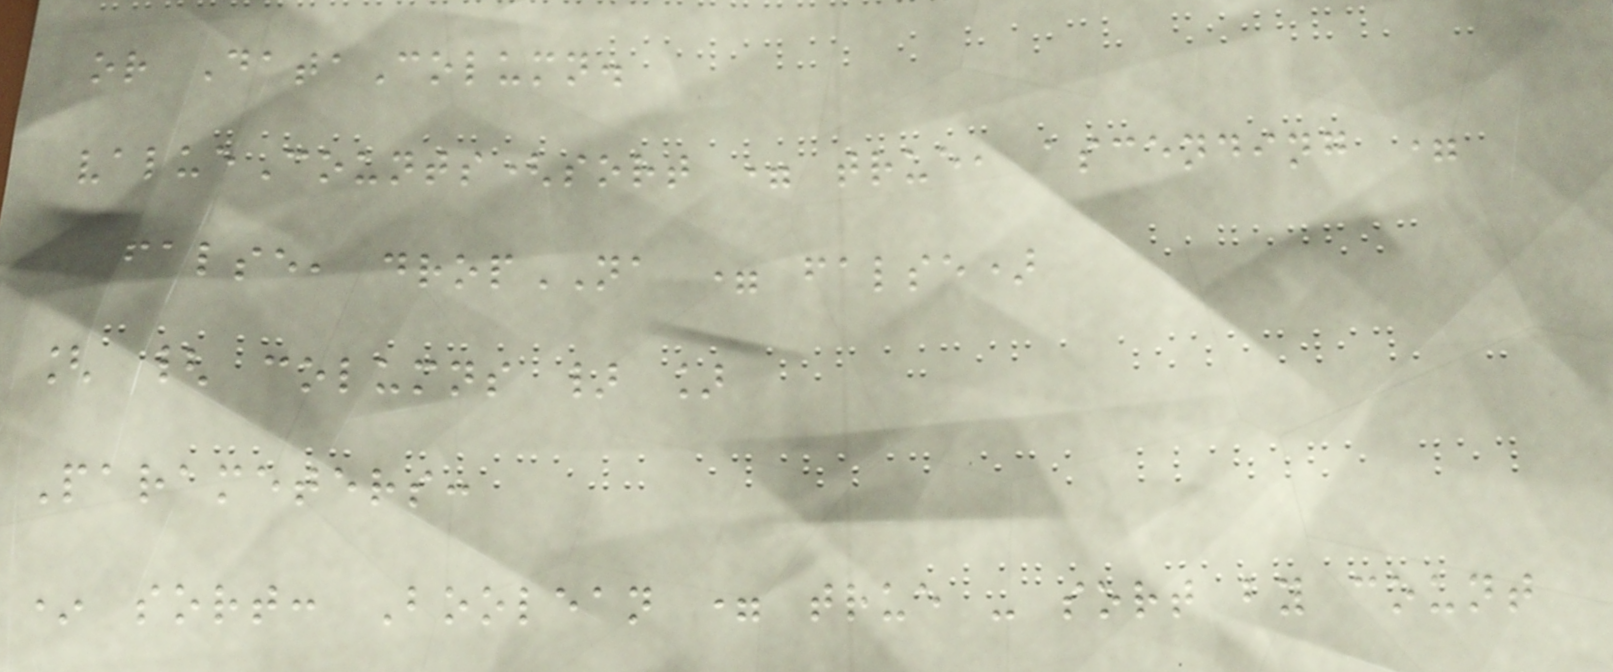or DataColumn.
valueCounts(sort = true, ascending =
false, dropNA = false)
[ { columns } ]
Parameters:
* sort: Boolean = true - sort by count
